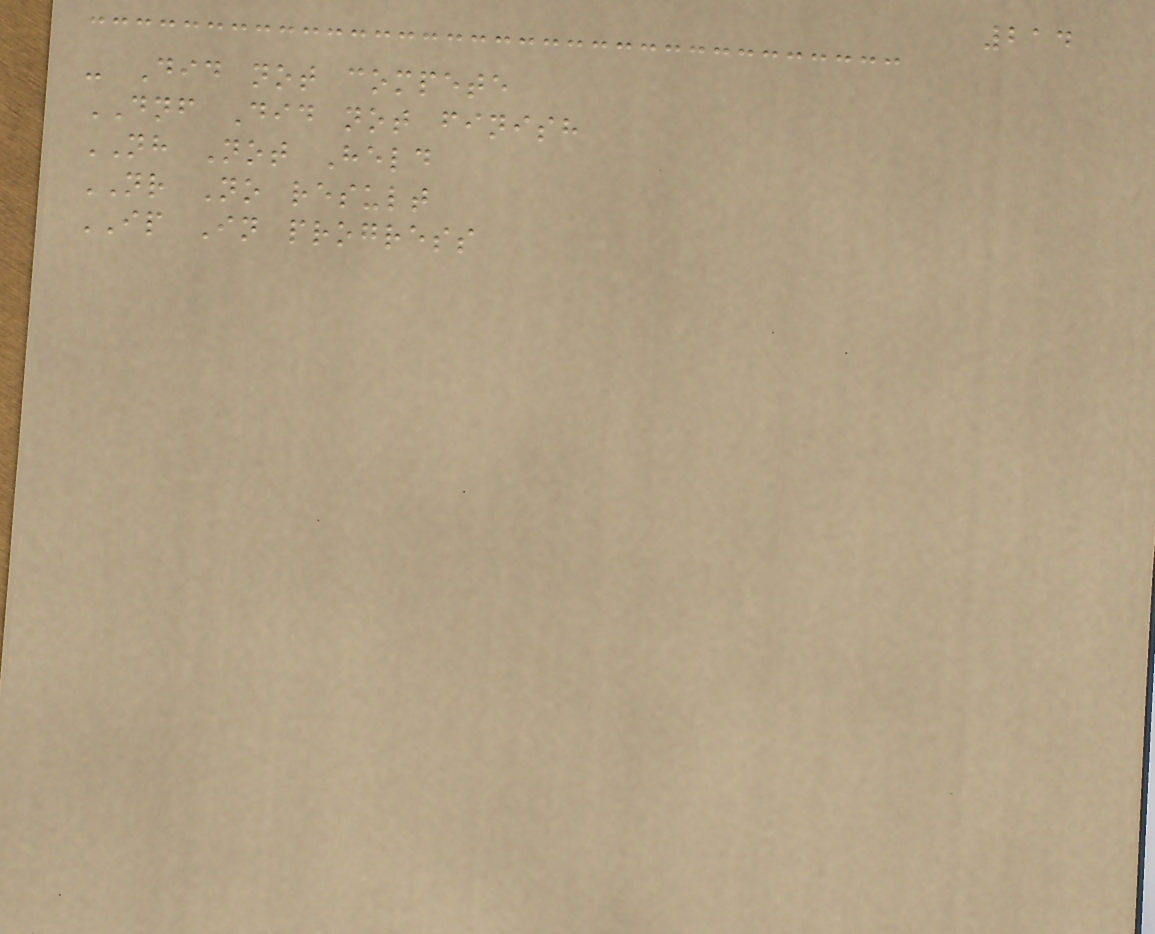214
- Did not compete
DNF Did not finish
NH Not Held
NR No result
IP In progress
